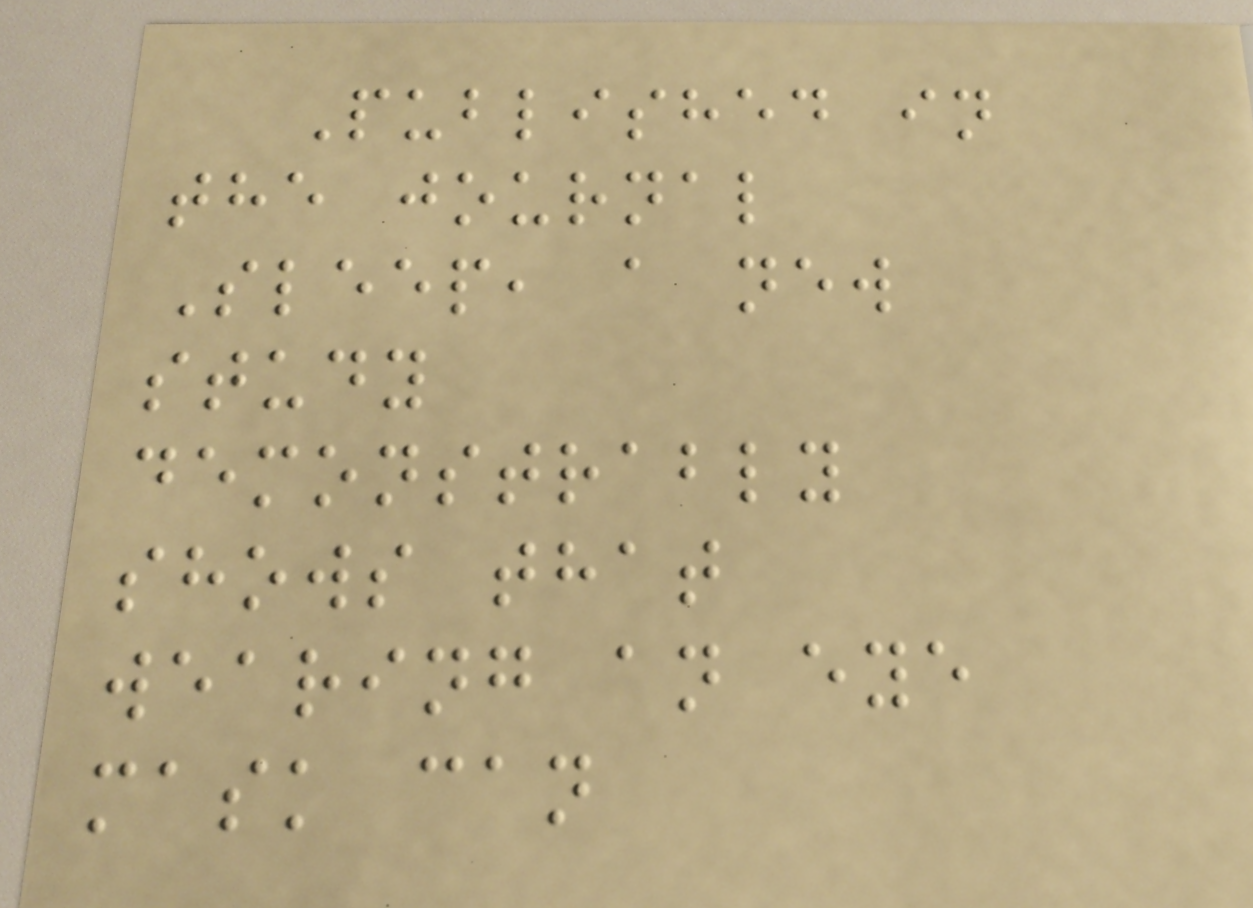Published in
the journal
Sleep, a new
study
demonstrably
shows that
wearing an eye
mask can
